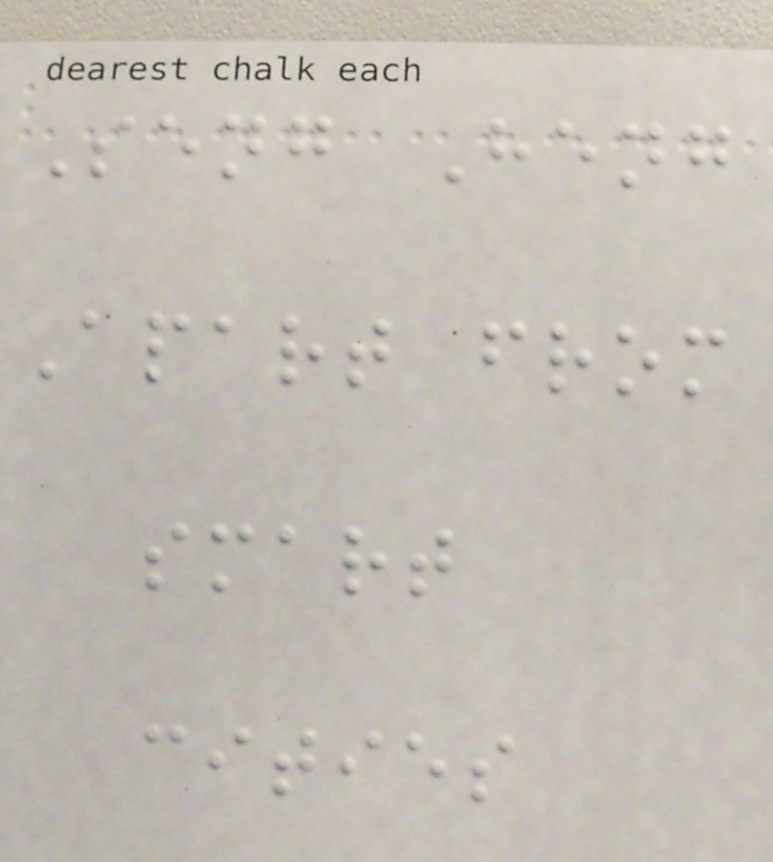Seng Heng
Apart from
smart
cities
